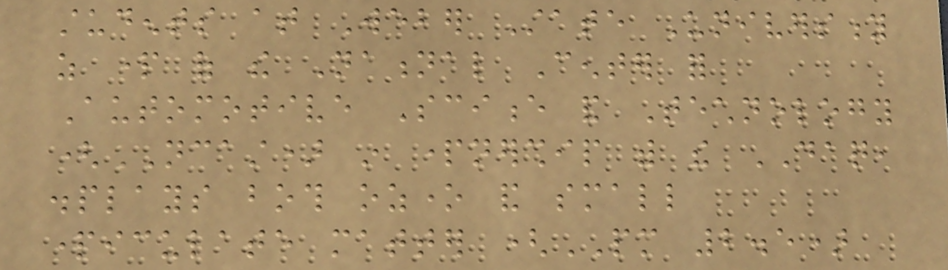students at Weber State University
as part of the National Center for
Automotive Science and Technology
(NCAST) in partnership with the DAQ,
displays both ozone and small
particulate matter (PM 2.5)
